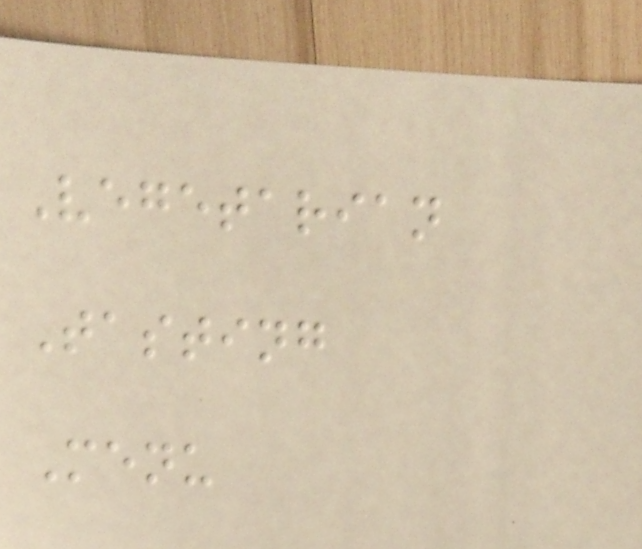Vegetarian
Tasting
Menu
